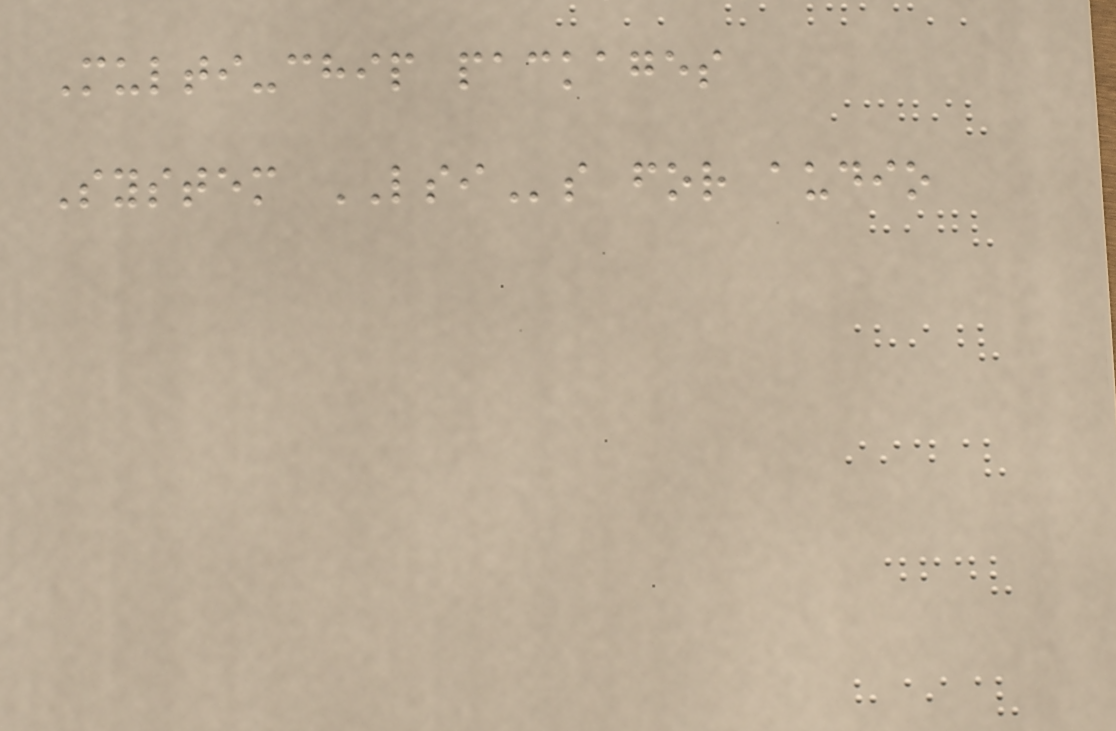Multi-chip packages
System LSIs for audio
